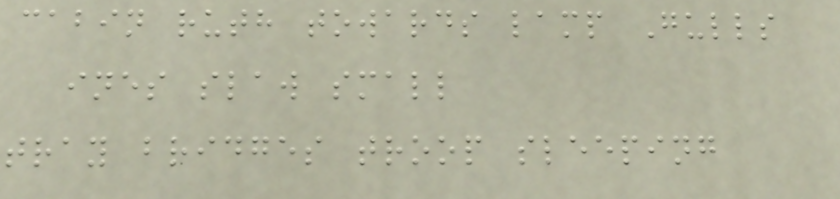cabin ruth towards lamp Gulls
ines slaw small
tray bridges troop sleeping
